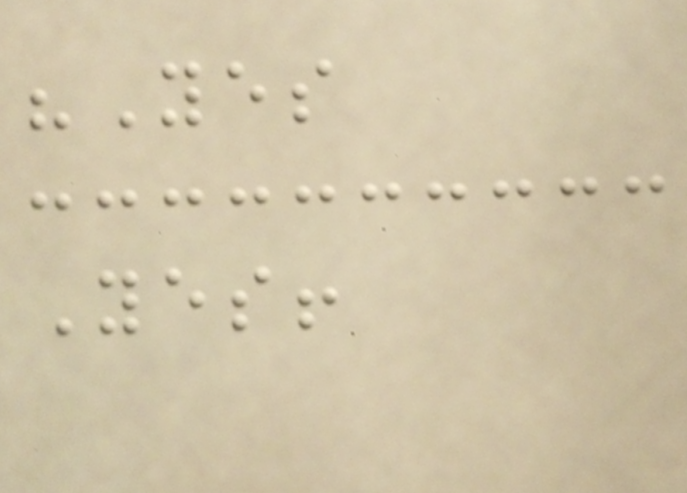"Yes
Yes!
